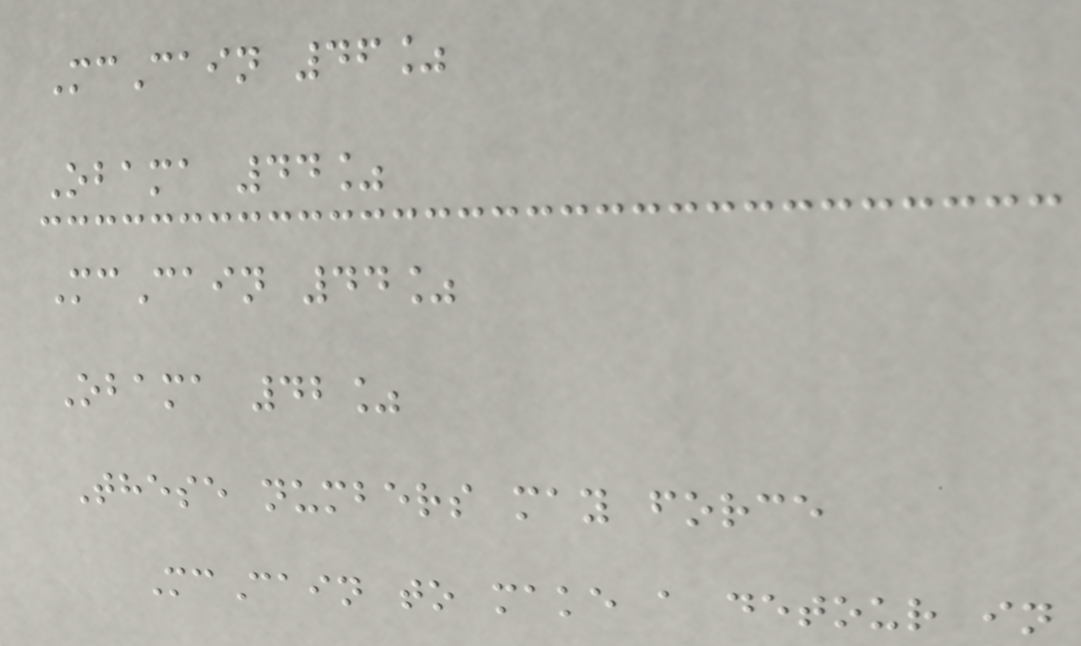McCain 46%
Obama 44%
McCain 44%
Obama 42%
These numbers may force
McCain to make a detour in
